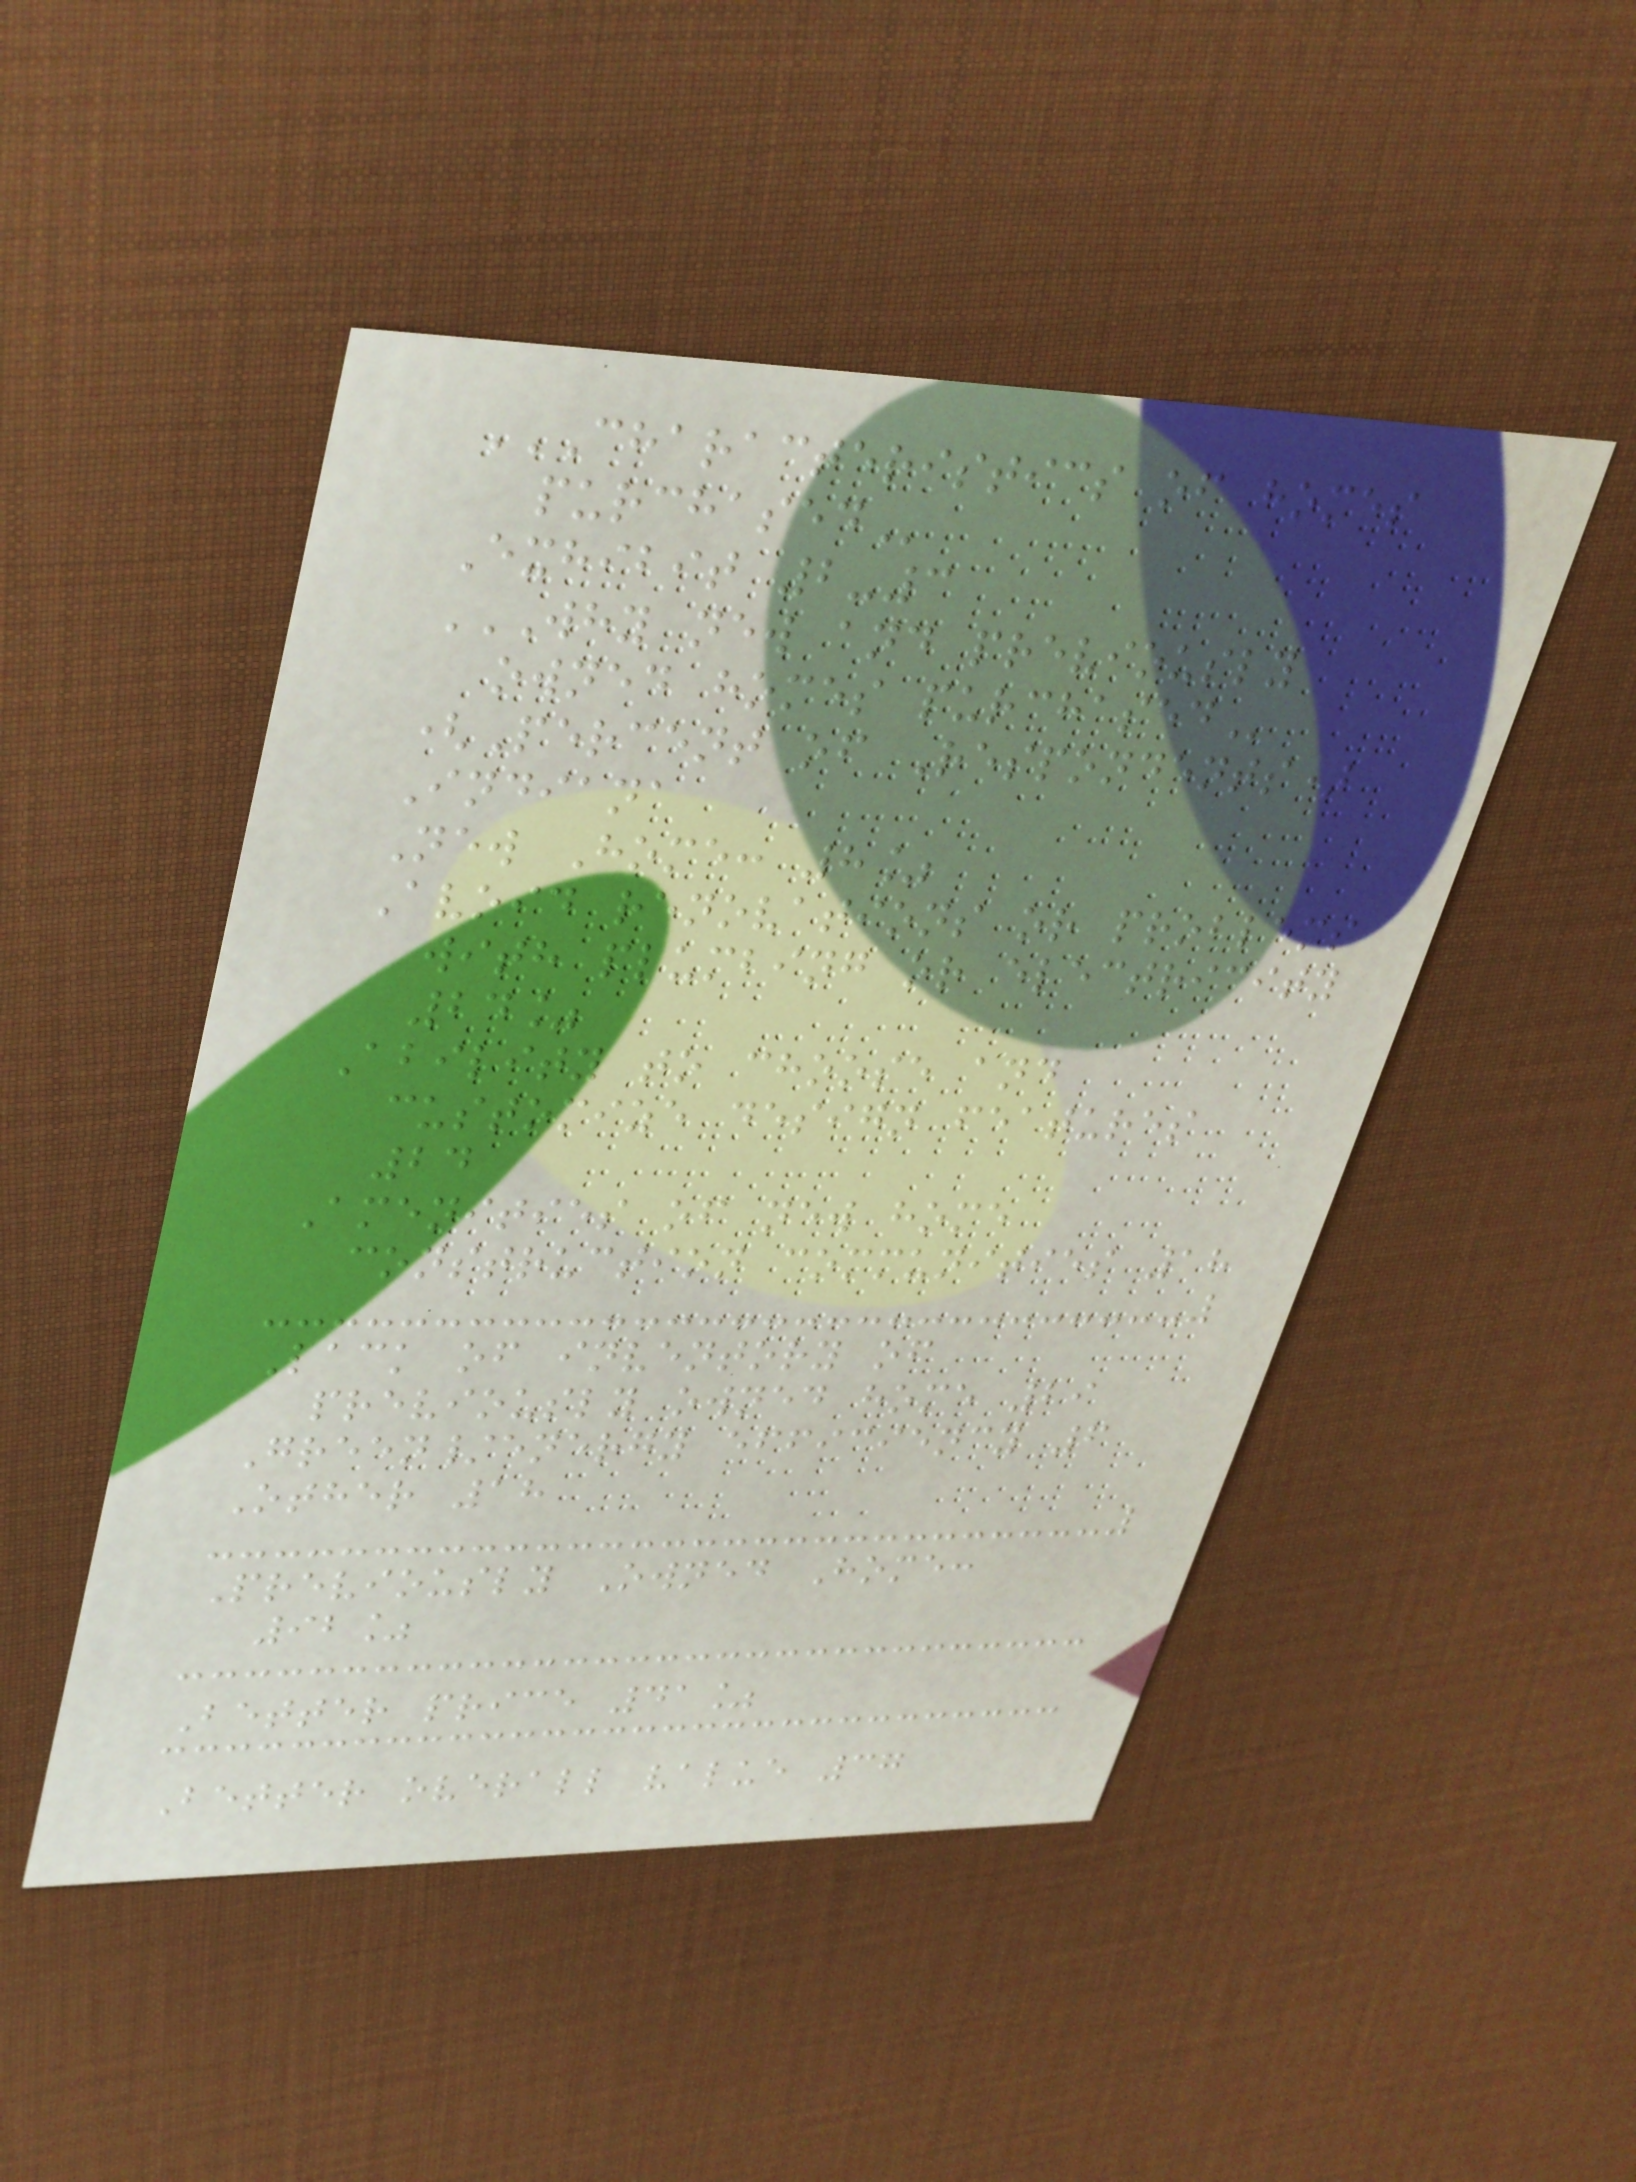CHARACTERISTICS OF HOMES
PURCHASED
Exhibit 2-3
WHY NEW AND PREVIOUSLY
OWNED HOMES PURCHASED
(Percent of Respondents)
Indiana
New Home: 8%
Avoid renovations or problems
with plumbing or electricity
24%
Ability to choose and
customize design features
24
Amenities of new home
construction communities 18
Lack of inventory of
previously owned home 29
Green/energy efficiency 6
Other 18
Previously Owned Home:
92%
Better price 41%
Better overall value 37
